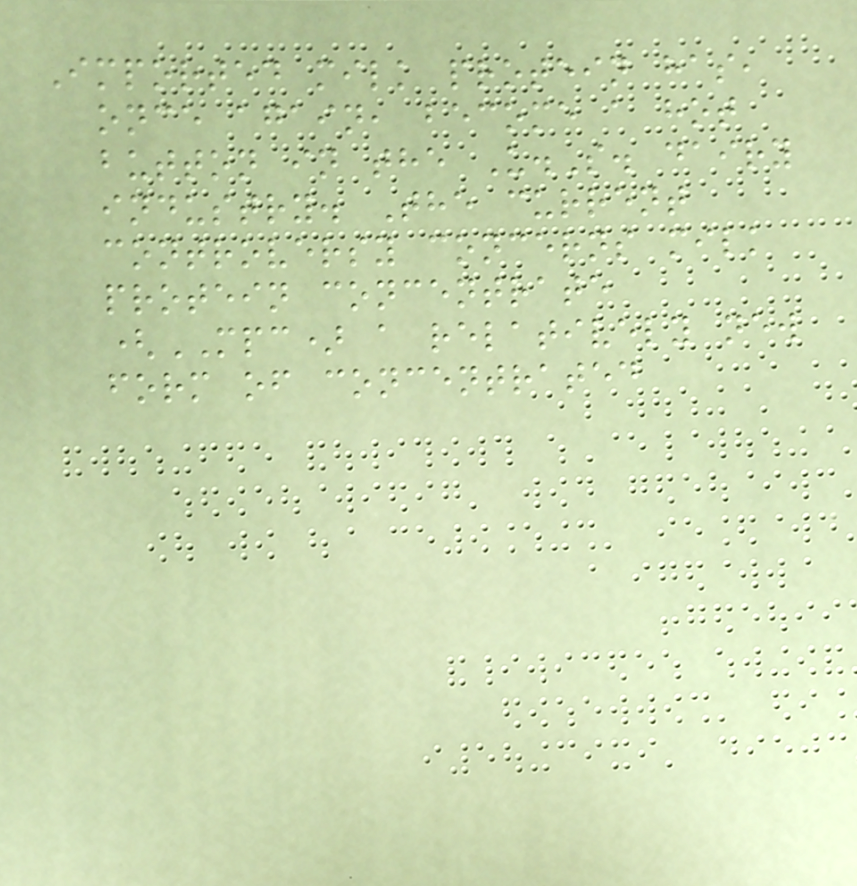Imported milk protein has,
once again, become a hot
button in the U.S. dairy
industry. The current
controversy concerns milk
protein concentrate
(MPC) a relatively new
form of concentrated
